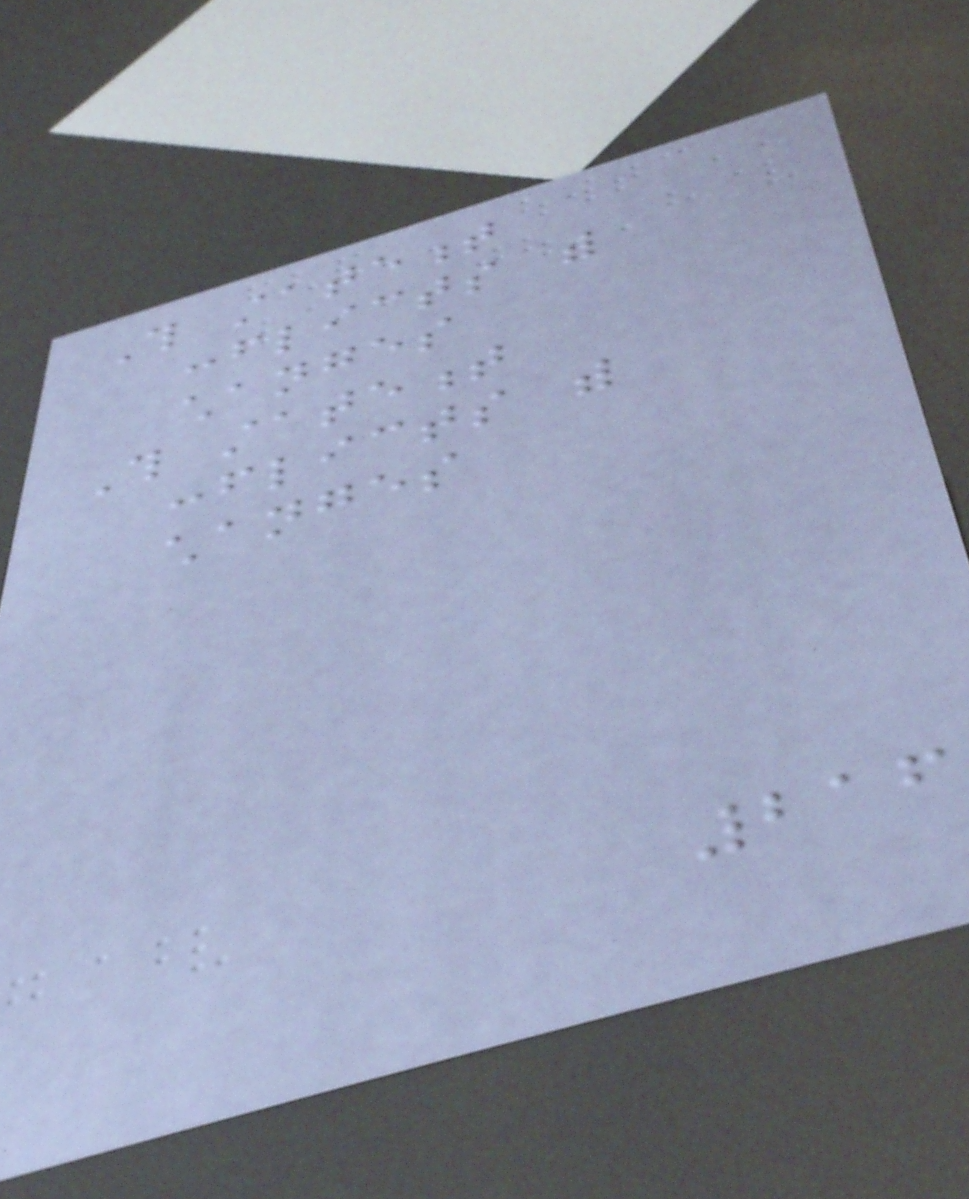This statement
conflicts with
changes
This statement
conflicts with
changes
216
